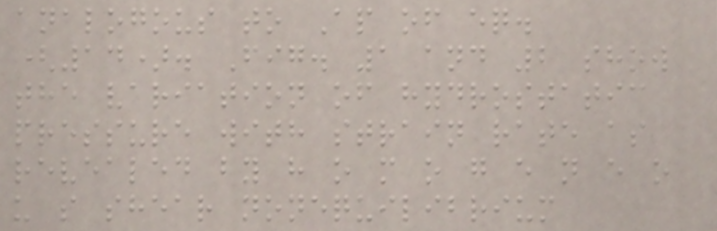analogous to Ap of eq.
(14). Fig. 1 and 2 show
the variation of hydrostatic
pressure with strain rate as
revealed by h o m o g e n e o
u s shear nonequilibrium
